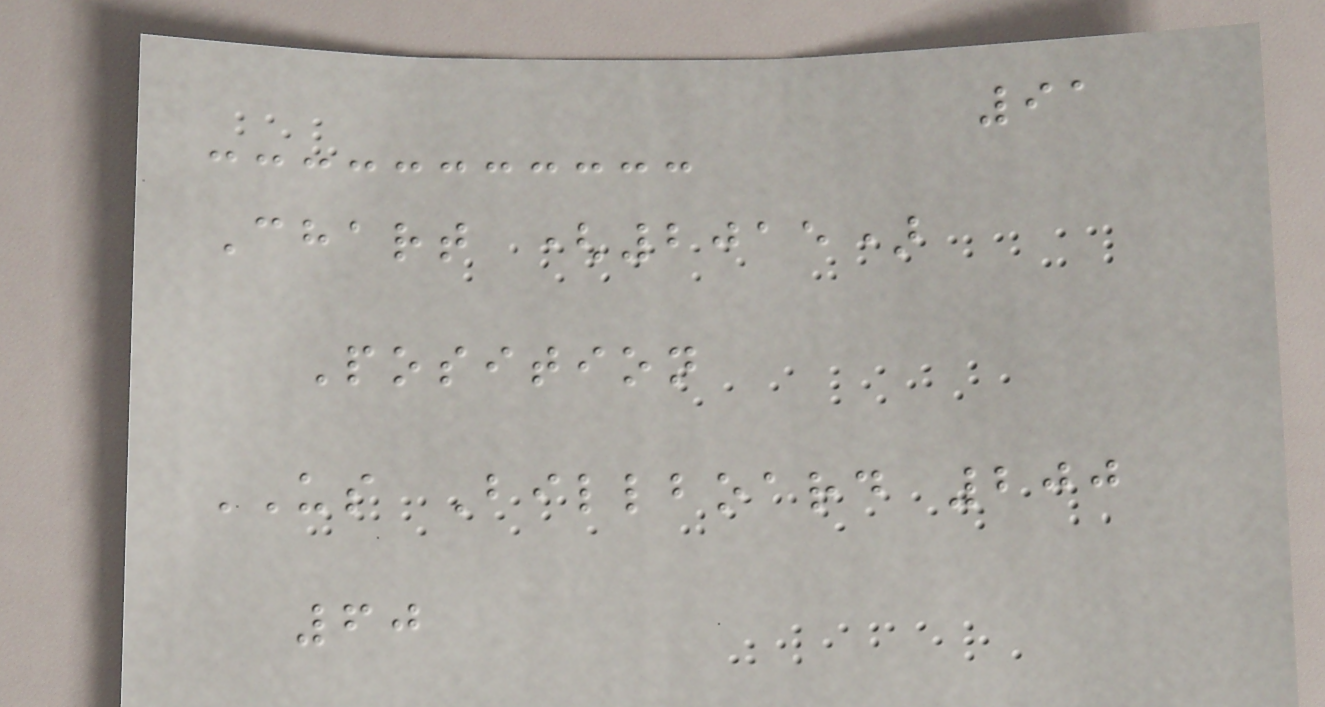91
Chart (2015)
Position
US Billboard 200
60
